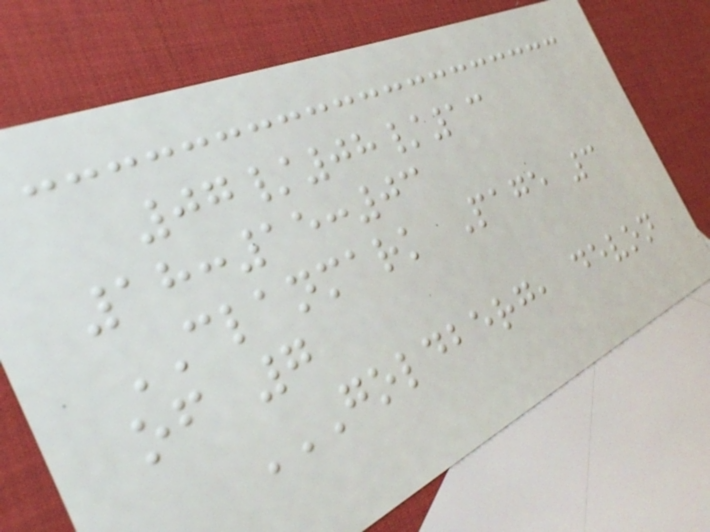07/08/13
18:15:03
CLANMARK Page 3
of 7
GOLDBERG, DEVON
